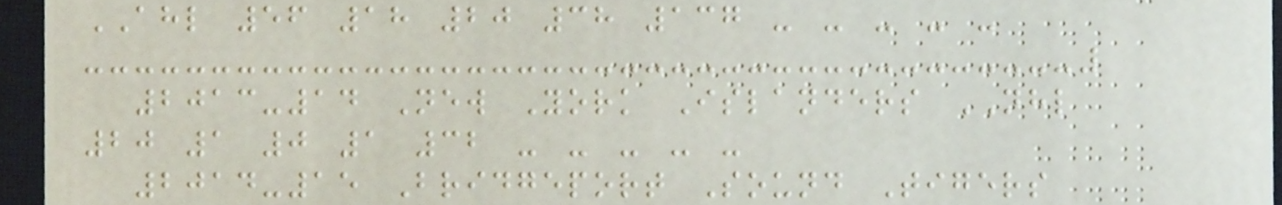AHL 56 18 20 38 137 - - - - -
2013-14 New York Islanders NHL
20 1 0 1 32 - - - - -
2014-15 Bridgeport Sound Tigers
